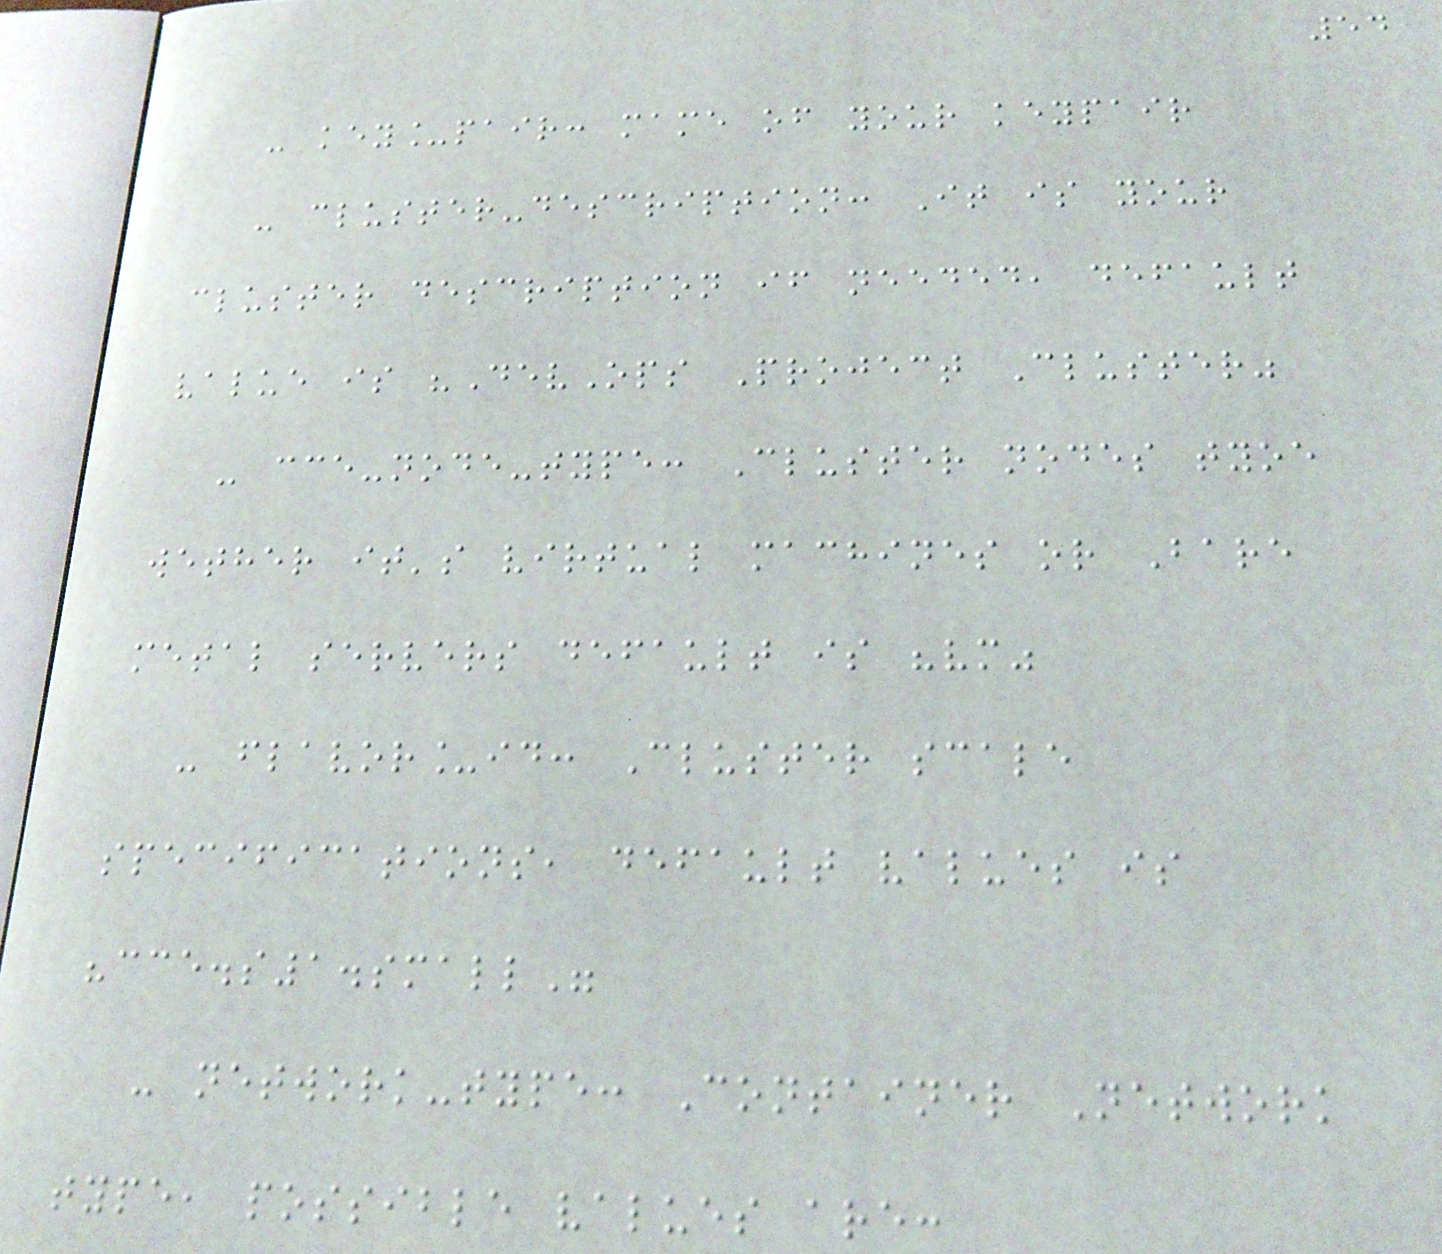54
- key_pair: mame of your keypair
- cluster-description: It is your
cluster description if needed, default
value is "DevOps Project Cluster"
- cce-node-type: Cluster nodes tyoe
wether it's virtual machines or Bare
metal servers default is "vm"
- flavor_id: Cluster scale
specifications, default values is
"cce.s1.small"
- network-type: Container Network
type, possible values are:
